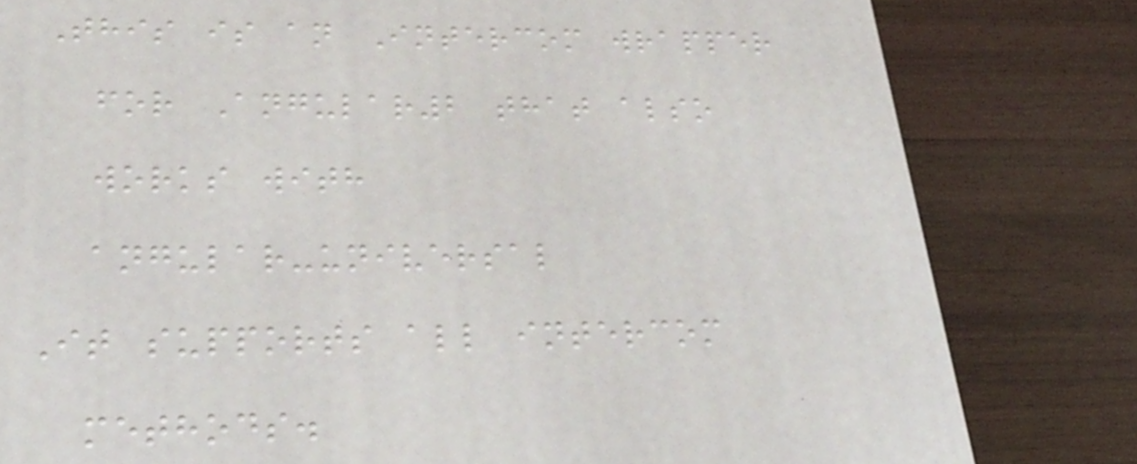This is an Intercom wrapper
for Angular2 that also
works with
angular-universal
It supports all intercom
methods.
